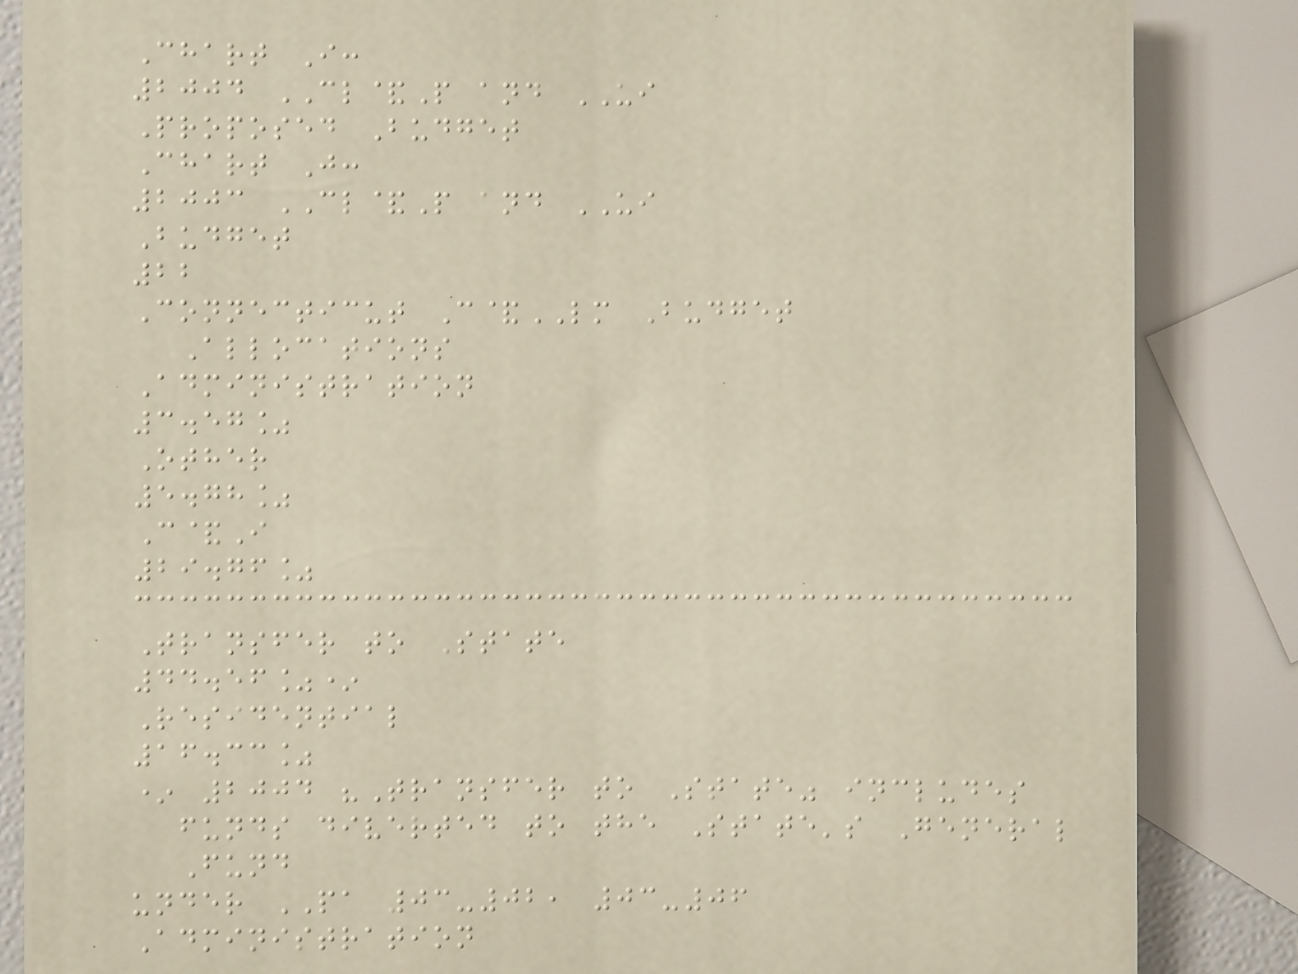Chart I:
2004 CL&P and UI
Proposed Budget
Chart J:
2003 CL&P and UI
Budget
22
Connecticut C&LM Budget
Allocations
Administration
3.57%
Other
5.78%
C&I
29.76%
Transfer to State
44.56%*
Residential
16.33%
* 2004 "Transfer to State" includes
funds diverted to the State's General
Fund
under PA 03-02, 03-06
Administration
